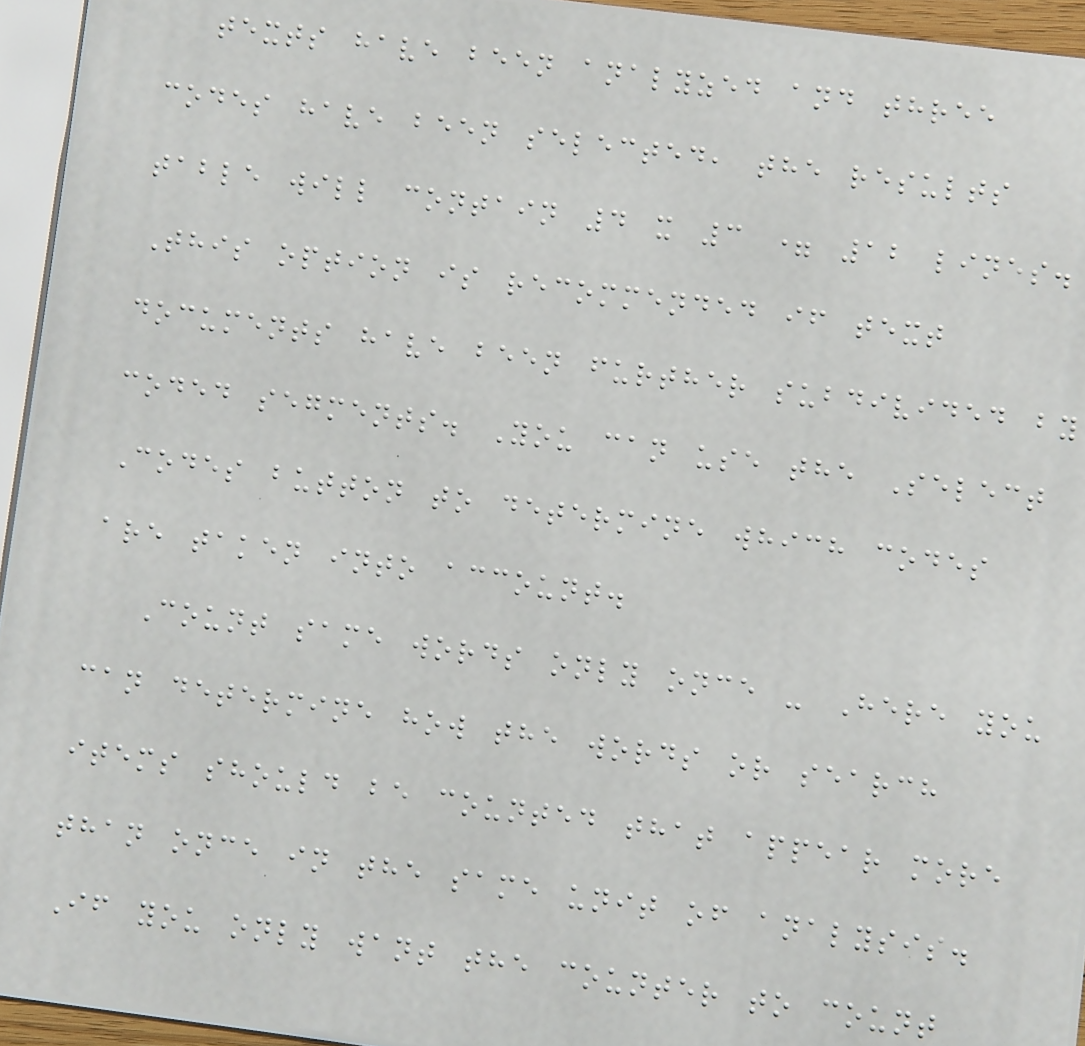texts have been analyzed and three
codes have been selected, the results
table will contain 4 x 3 = 12 lines.
This option is recommended if text
documents have been further subdivided by
coded segments. You can use the Select
Codes button to determine which codes
are taken into account.
Count same words only once - Here you
can determine how the words or search
items should be counted that appear more
than once in the same unit of analysis.
If you only want the counter to count
